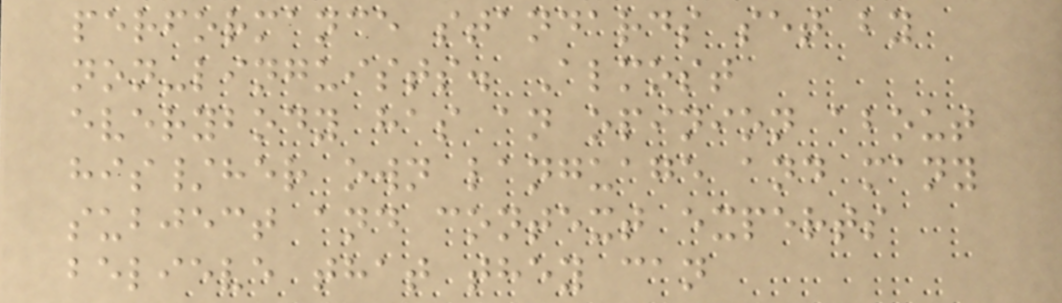performance standards set by
non-linguists. Almost
everybody has an opinion about
his/her own language and many
subject and context experts
believe that they can
